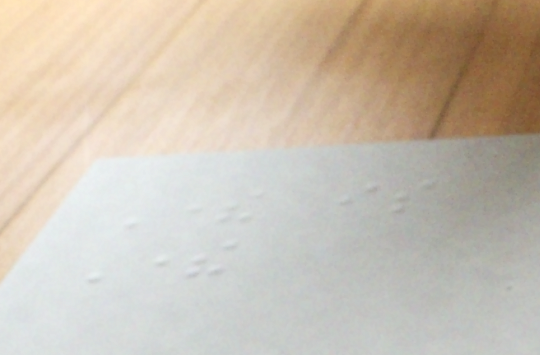There is
There
